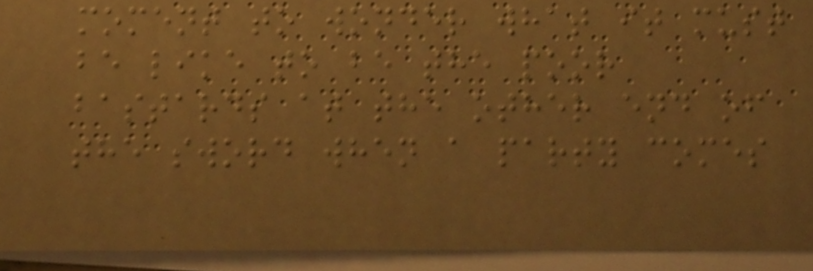moment to wonder what it must
be like to be the poor
bastards at the other end of
the sword when a party comes
